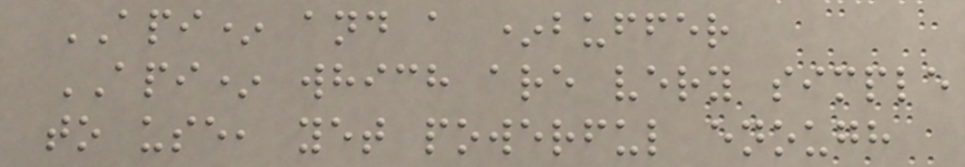API* and a *buffer
API* which are very simple
to use, yet powerful enough
